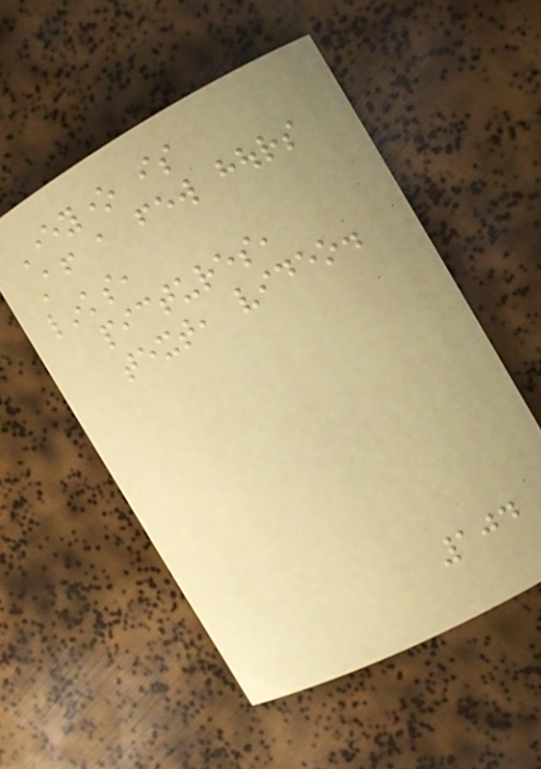Everyone is
After a few hours
links,
pictures,
text, video.
104
